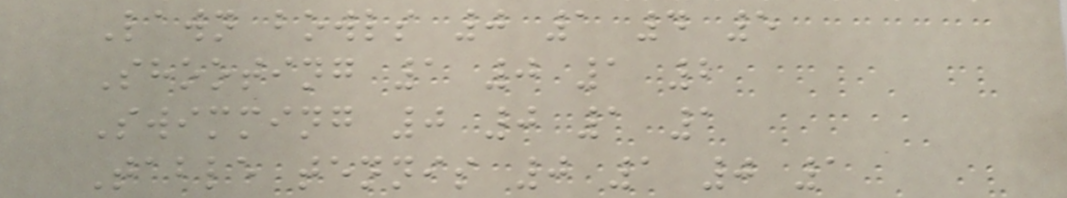Lawn bowls 0 1 4 5
Shooting 1 0 1 2
Swimming 0 0 1 1
Table tennis 0 1 0 1
